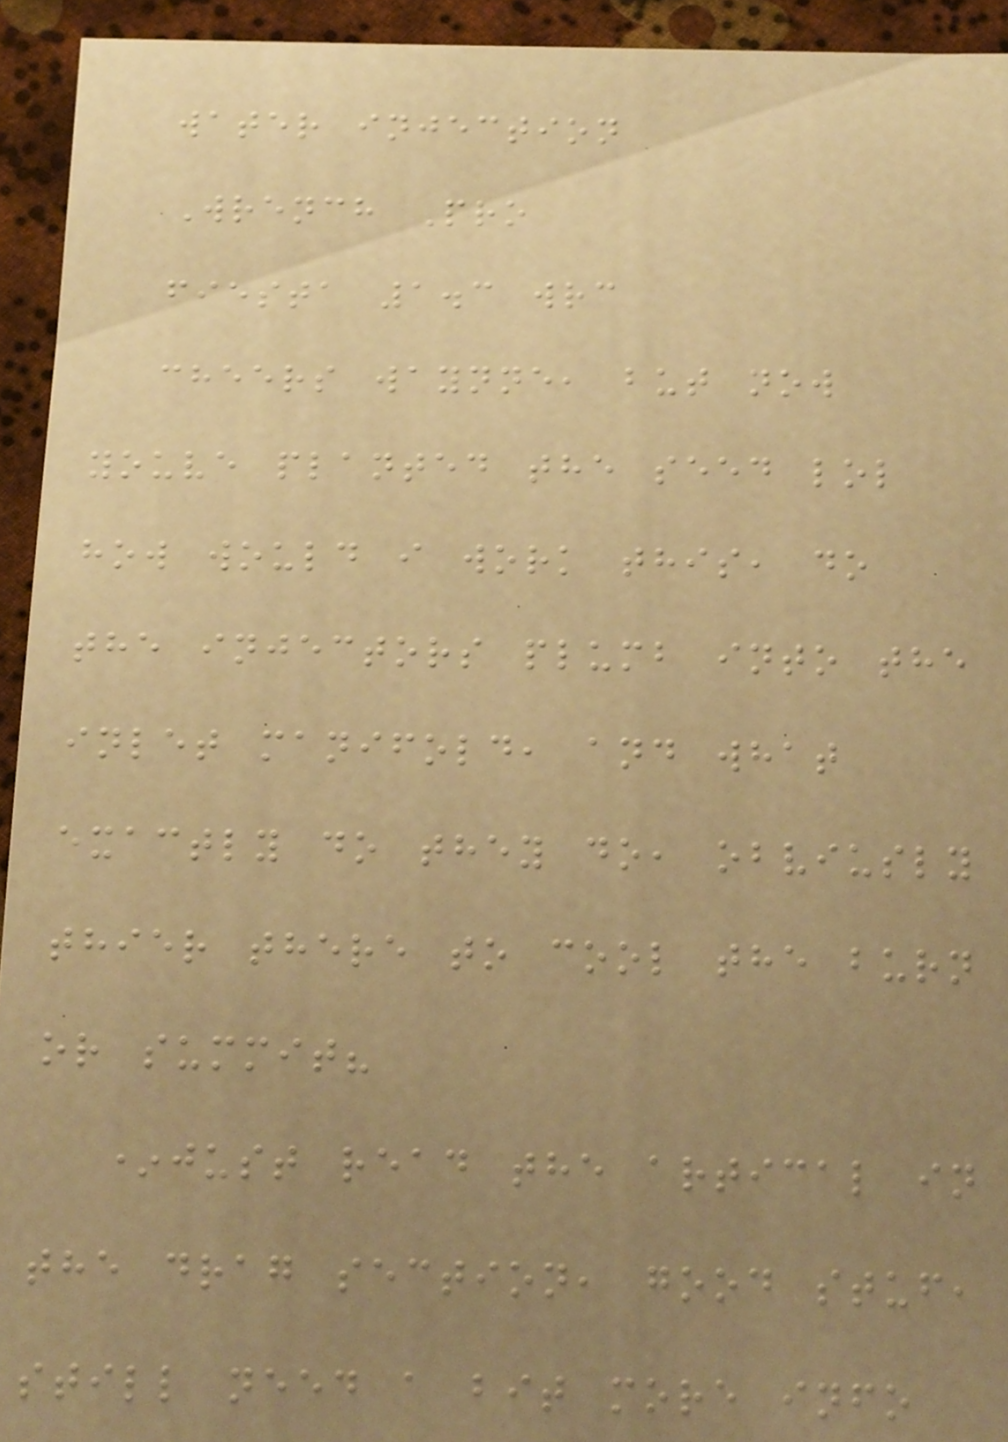water injection
Wrench Pro
fiesta 1.3 wrc
cheers waynne, but now
youve planted the seed lol
how would i work this, do
the injectors plumb into the
inlet manifold, and what
exactly do they do, obviusly
thier there to cool the burn
or summit?
*just read the artical in
the drag section, good stuf,
still need a bit more info
